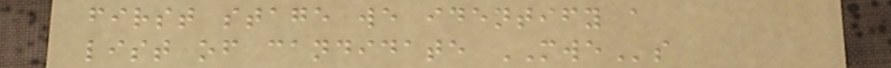first stage we identify a
list of candidate MWEs
